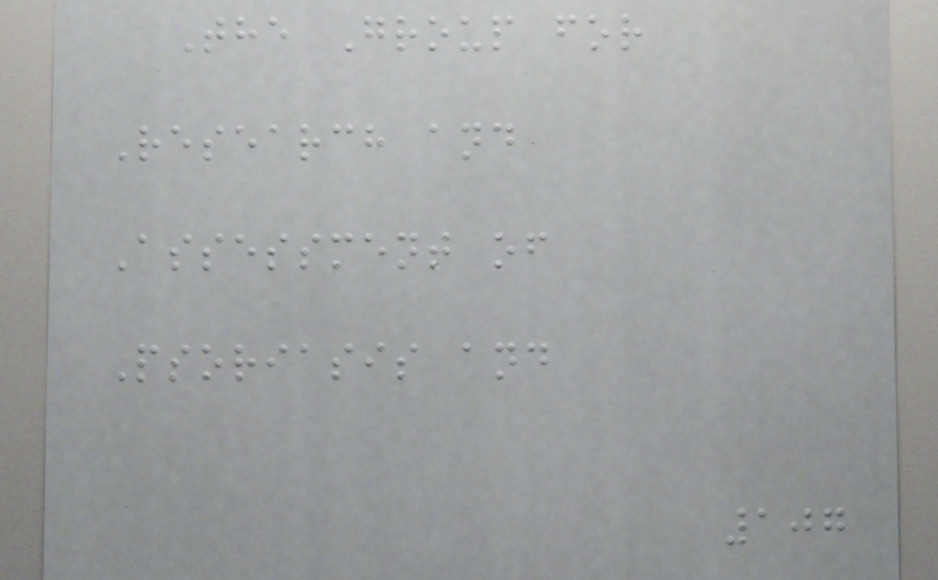The Group for
Research and
Assessment of
Psoriasis and
107
